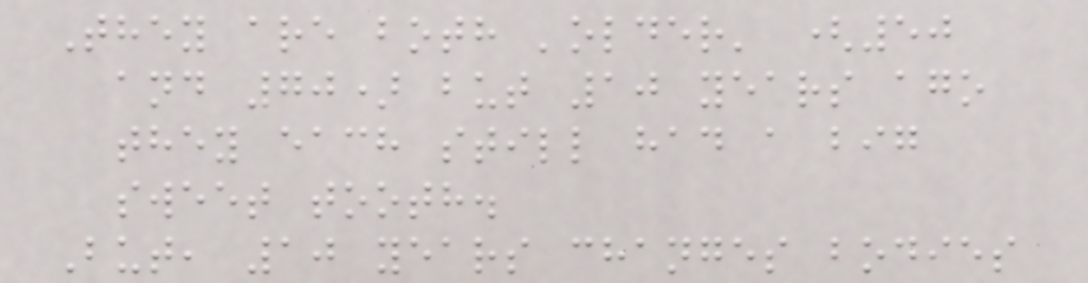They are both 'older' (50
and 70) but 10 years ago
they each still had a big
sweet tooth.
But, 10 years changes bodies
